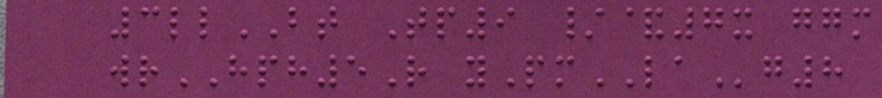3llBT Tp9 /&7x ggm
wrHPH5R yPmLAg8
